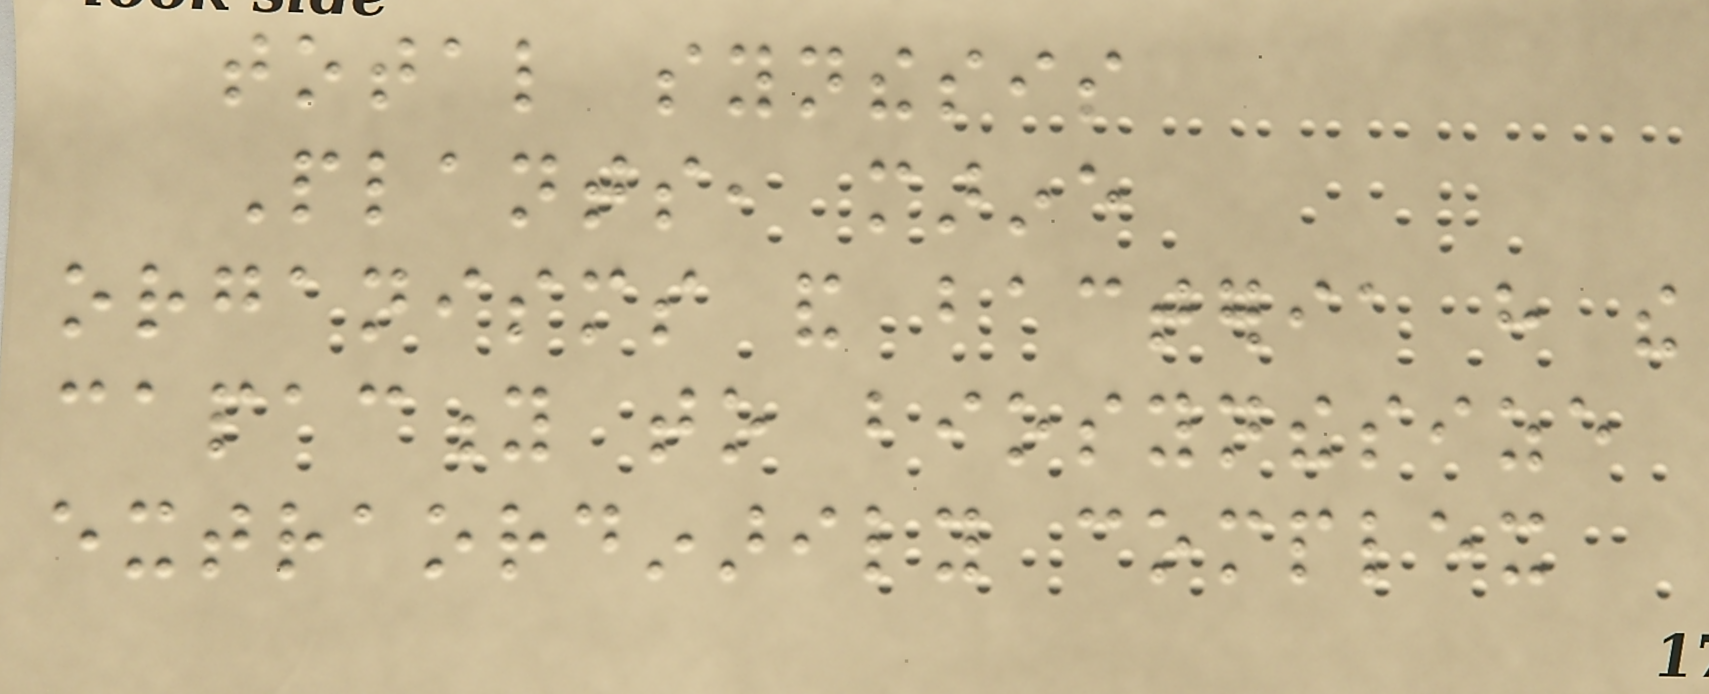total synthesis
Plants, marine
organisms and bacteria have the
capacity to biosynthesize
extraordinarily complex
